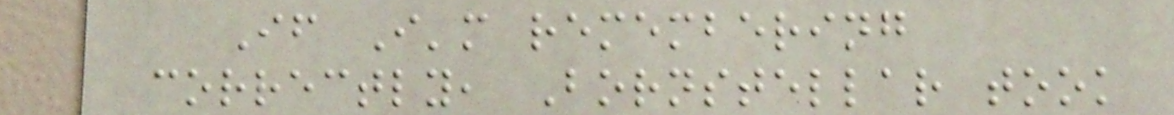If I'm remembering
correctly, Bornstellar took
